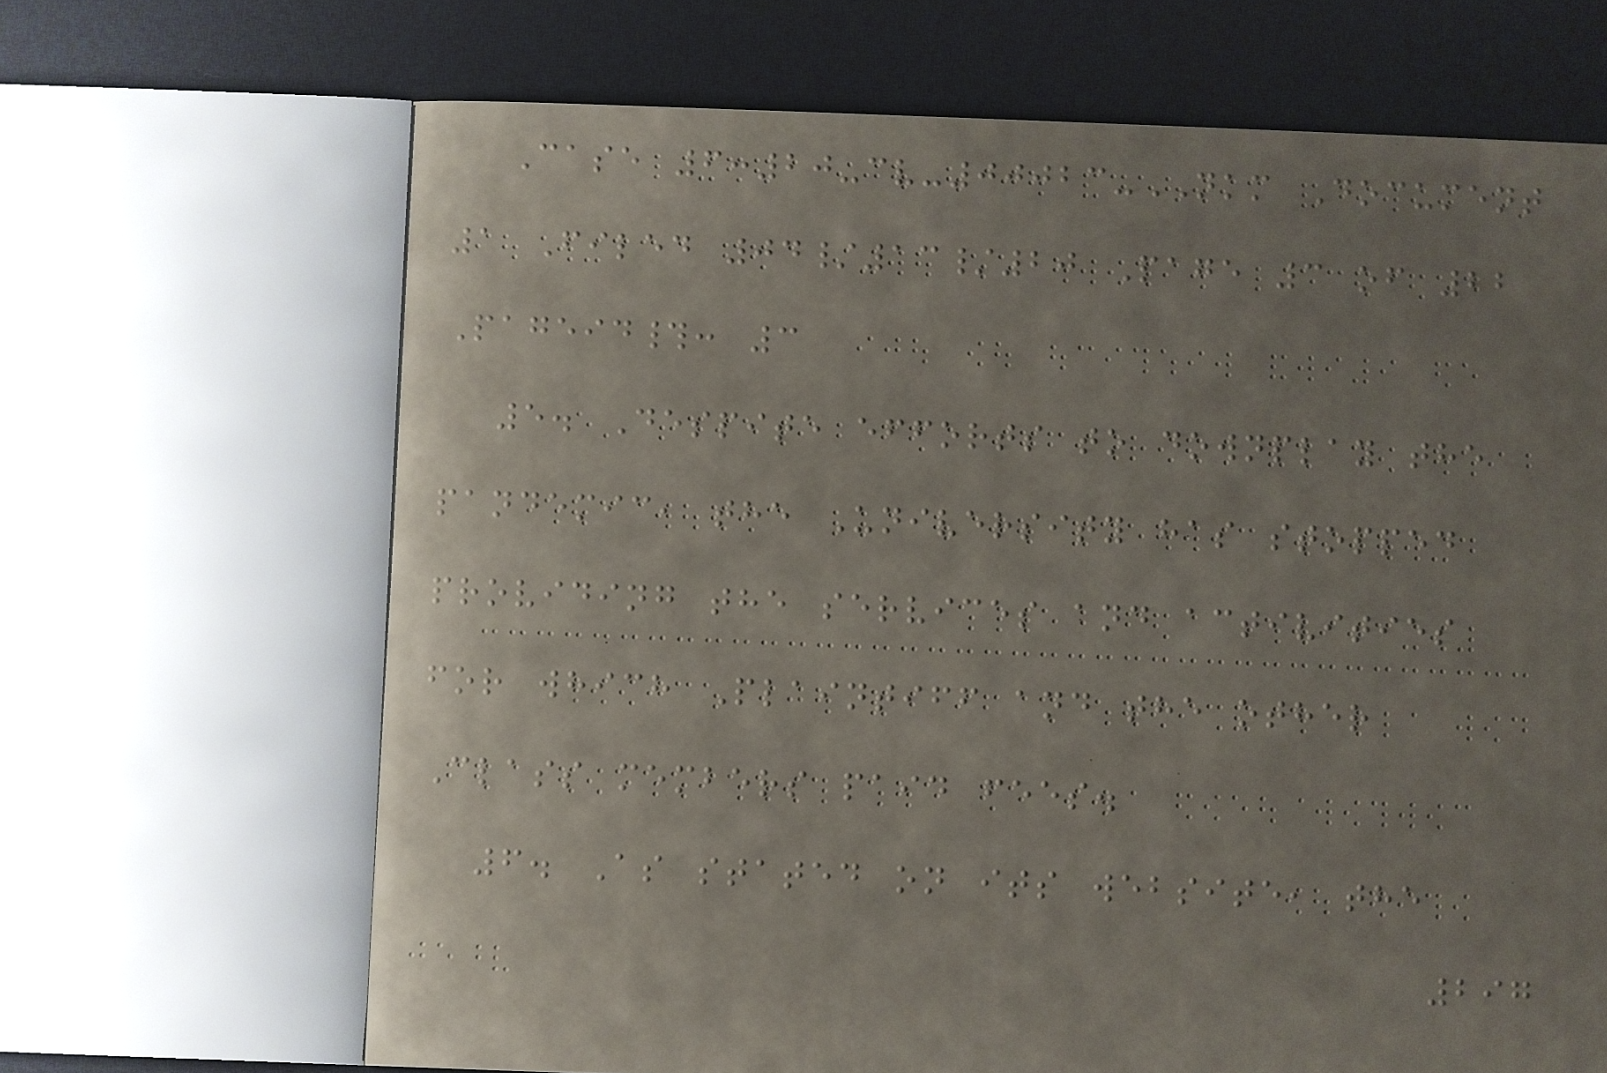Case 6:20-cv-00023-NKM Document
1 Filed 04/13/20 Page 3 of 22
Pageid#: 3
5. Despite efforts to downplay the
pandemic, the University has stopped
providing the services and activities
for which Plaintiff and the other
Class members paid fees.
6. As stated on its website, the
297
